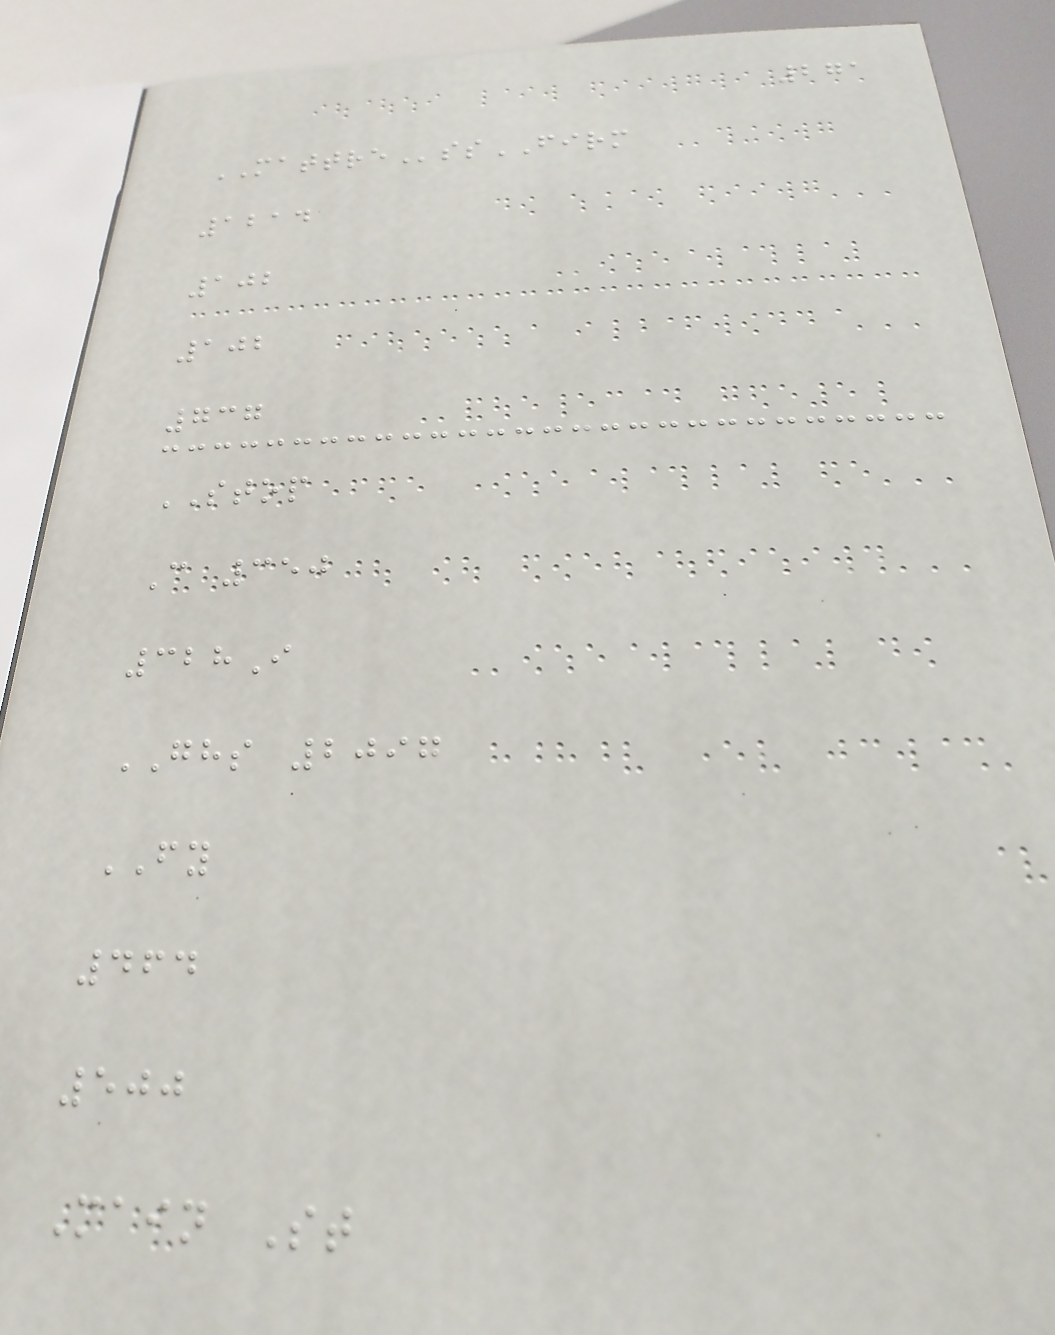271
MATTREssFIRM
1214
102
102
737
STOP
C 350
328I
GHS 2097
FY
464
500
Main St
